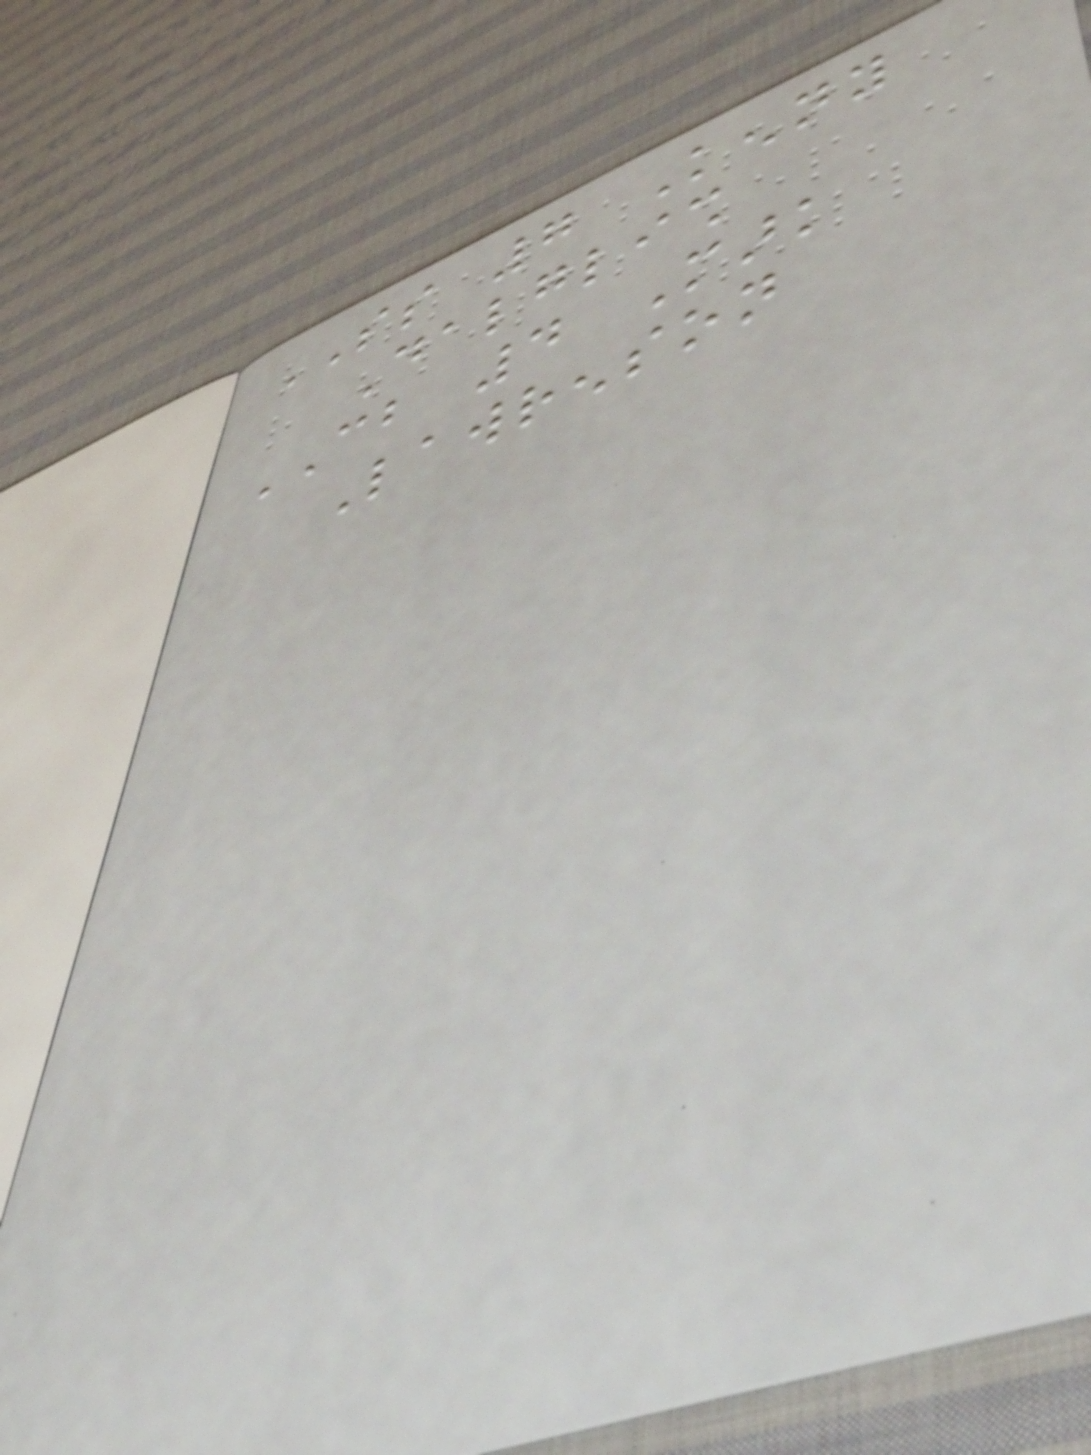SS 7 Kenny
Dalglish
CB 4 Mark
Lawrenson
